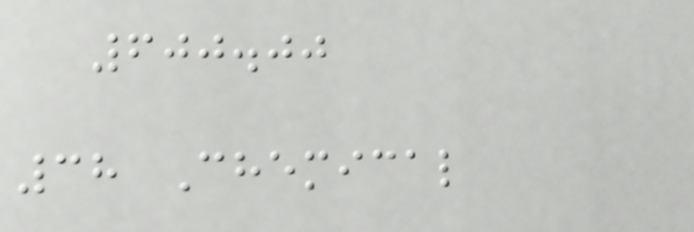600.00
38 Chemical
